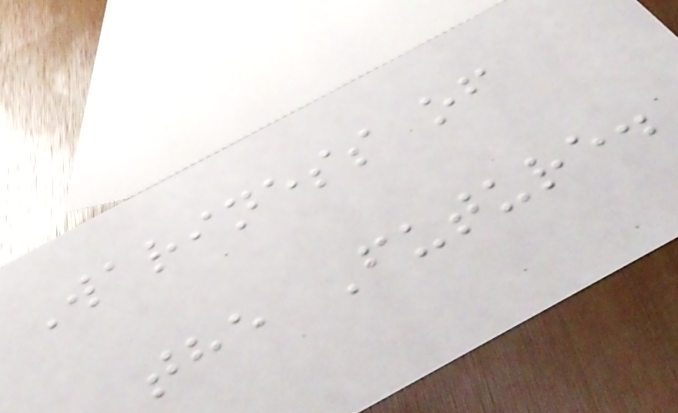Wariness of
the Future.
